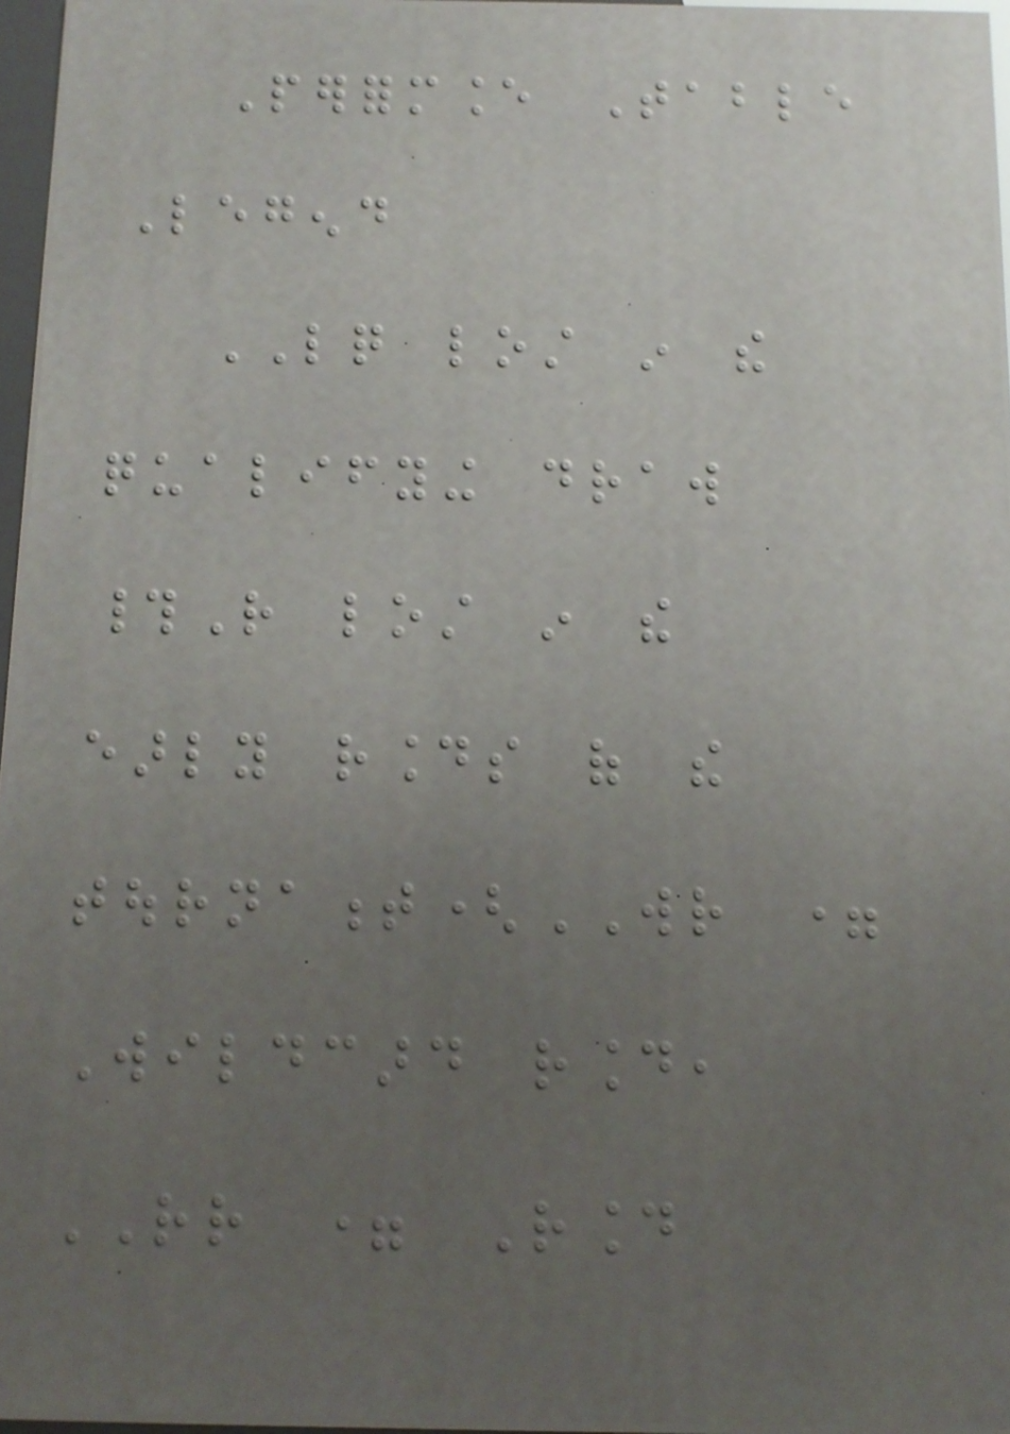Performance Table
Legend
LQ lost in the
qualifying draw
#R lost in the
early rounds of the
tournament(WR =
Wildcard round,
RR = Round
